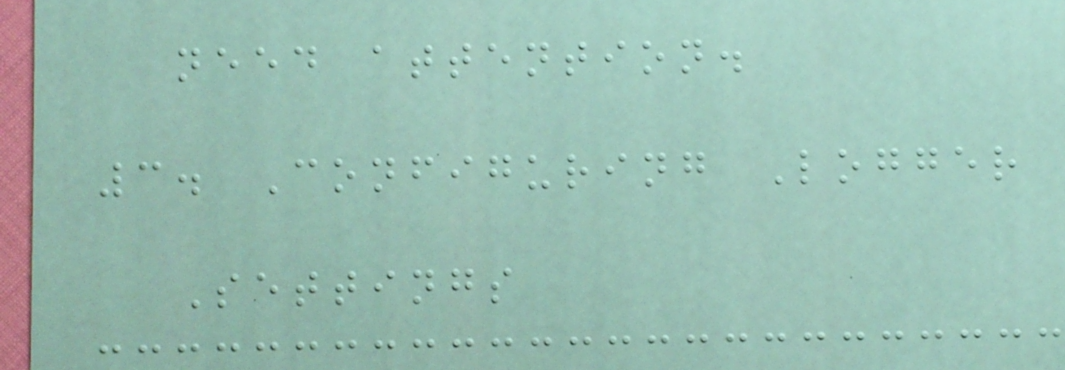need attention.
3. Configuring Logger
Settings
